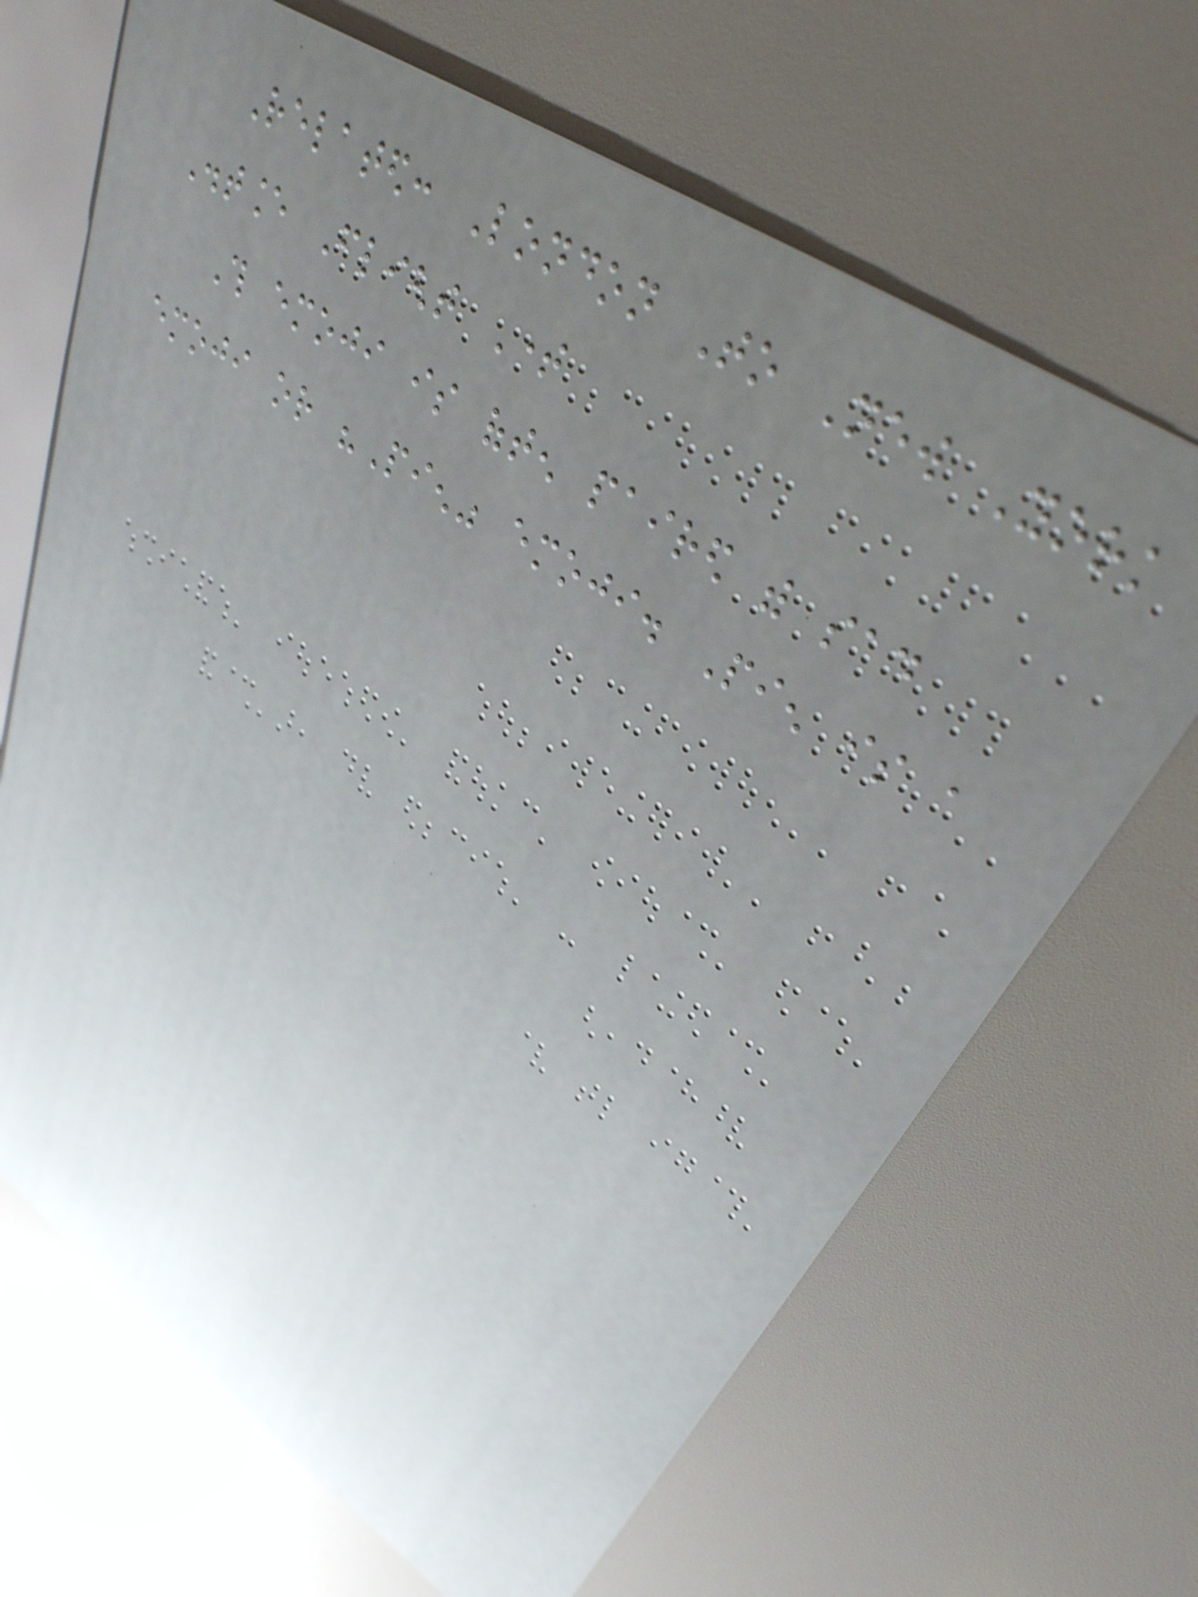Related: London To New York
Distance Flight Time
This emoji is often paired with sad
emoji or "Pien" emoji. Pien is a
